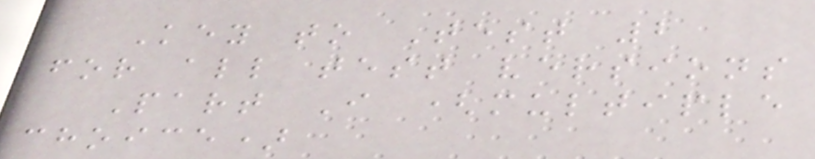Key to Test 2
for all test versions
Part I (multiple
choice)
